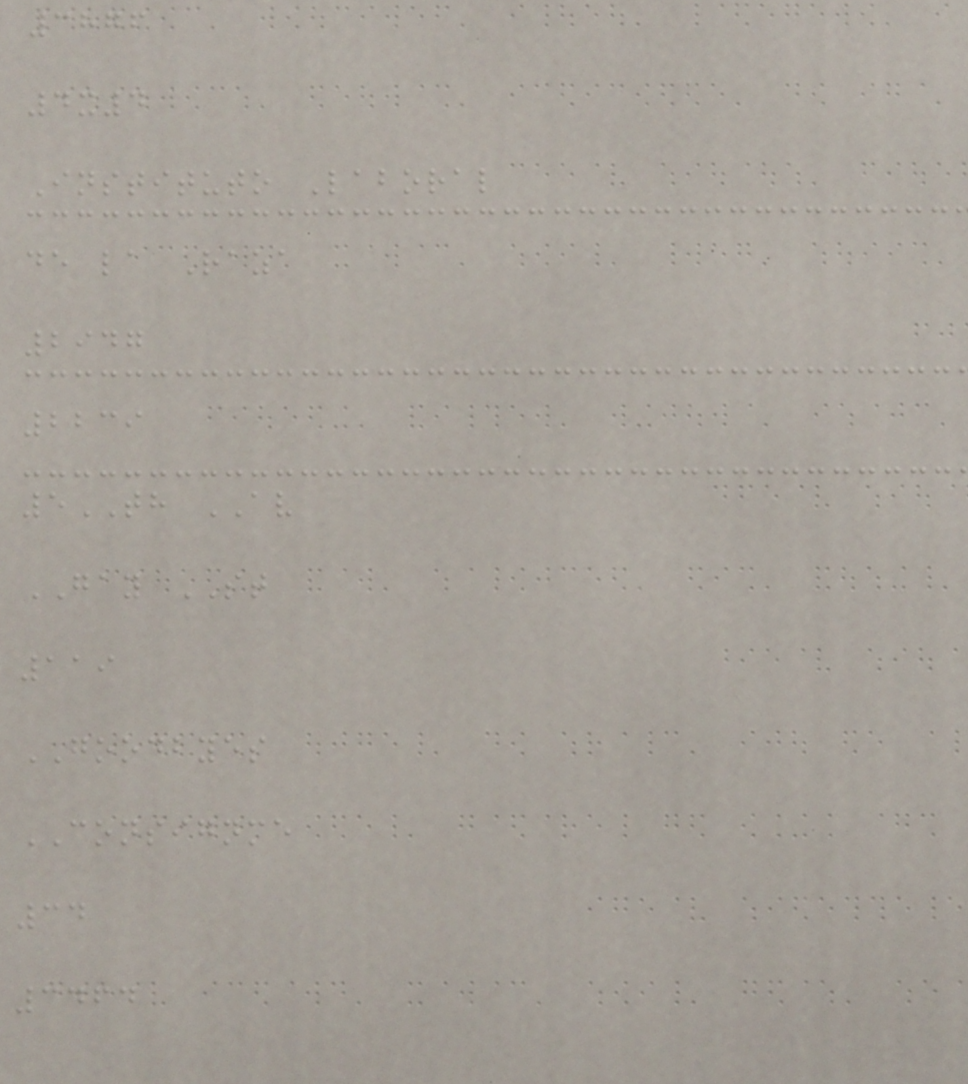3876
4x4
Instituto Laboral
de la Raza
2947
2239
5TH AV
GAY ST
119
GOODBYES
CONSIGNME
34
3464
